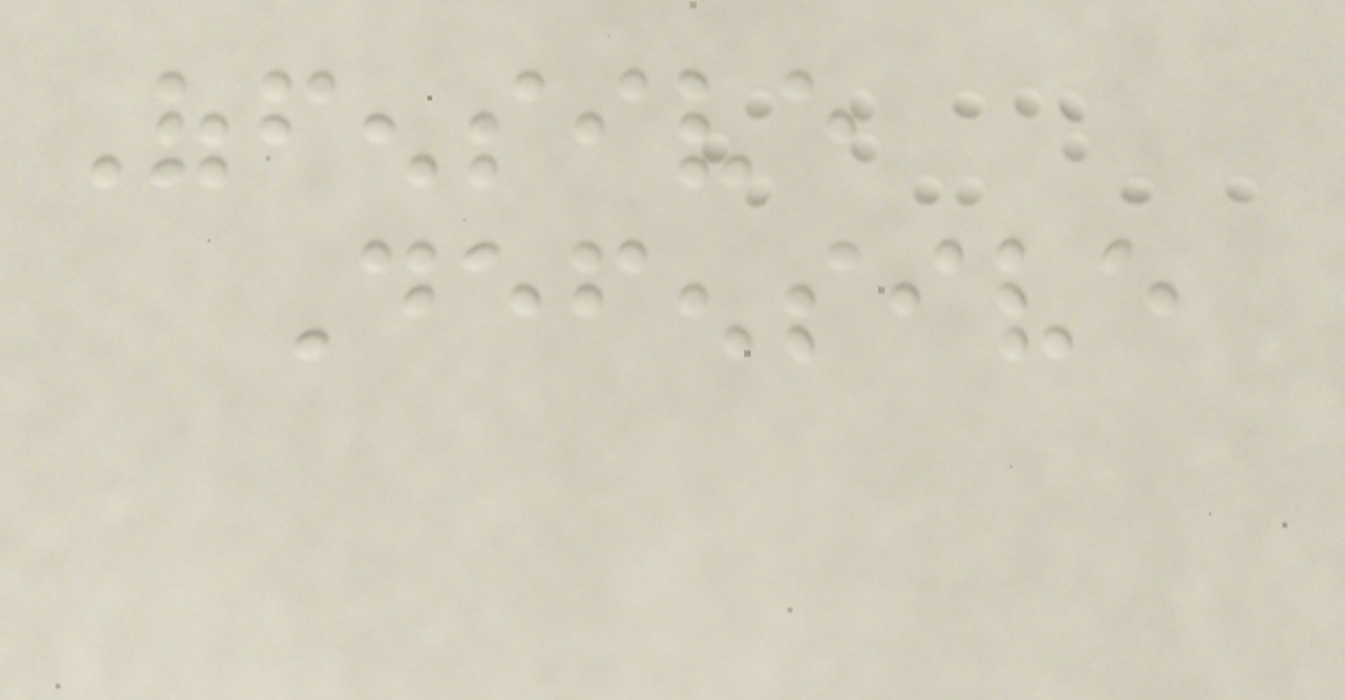Offensive
Defensive
